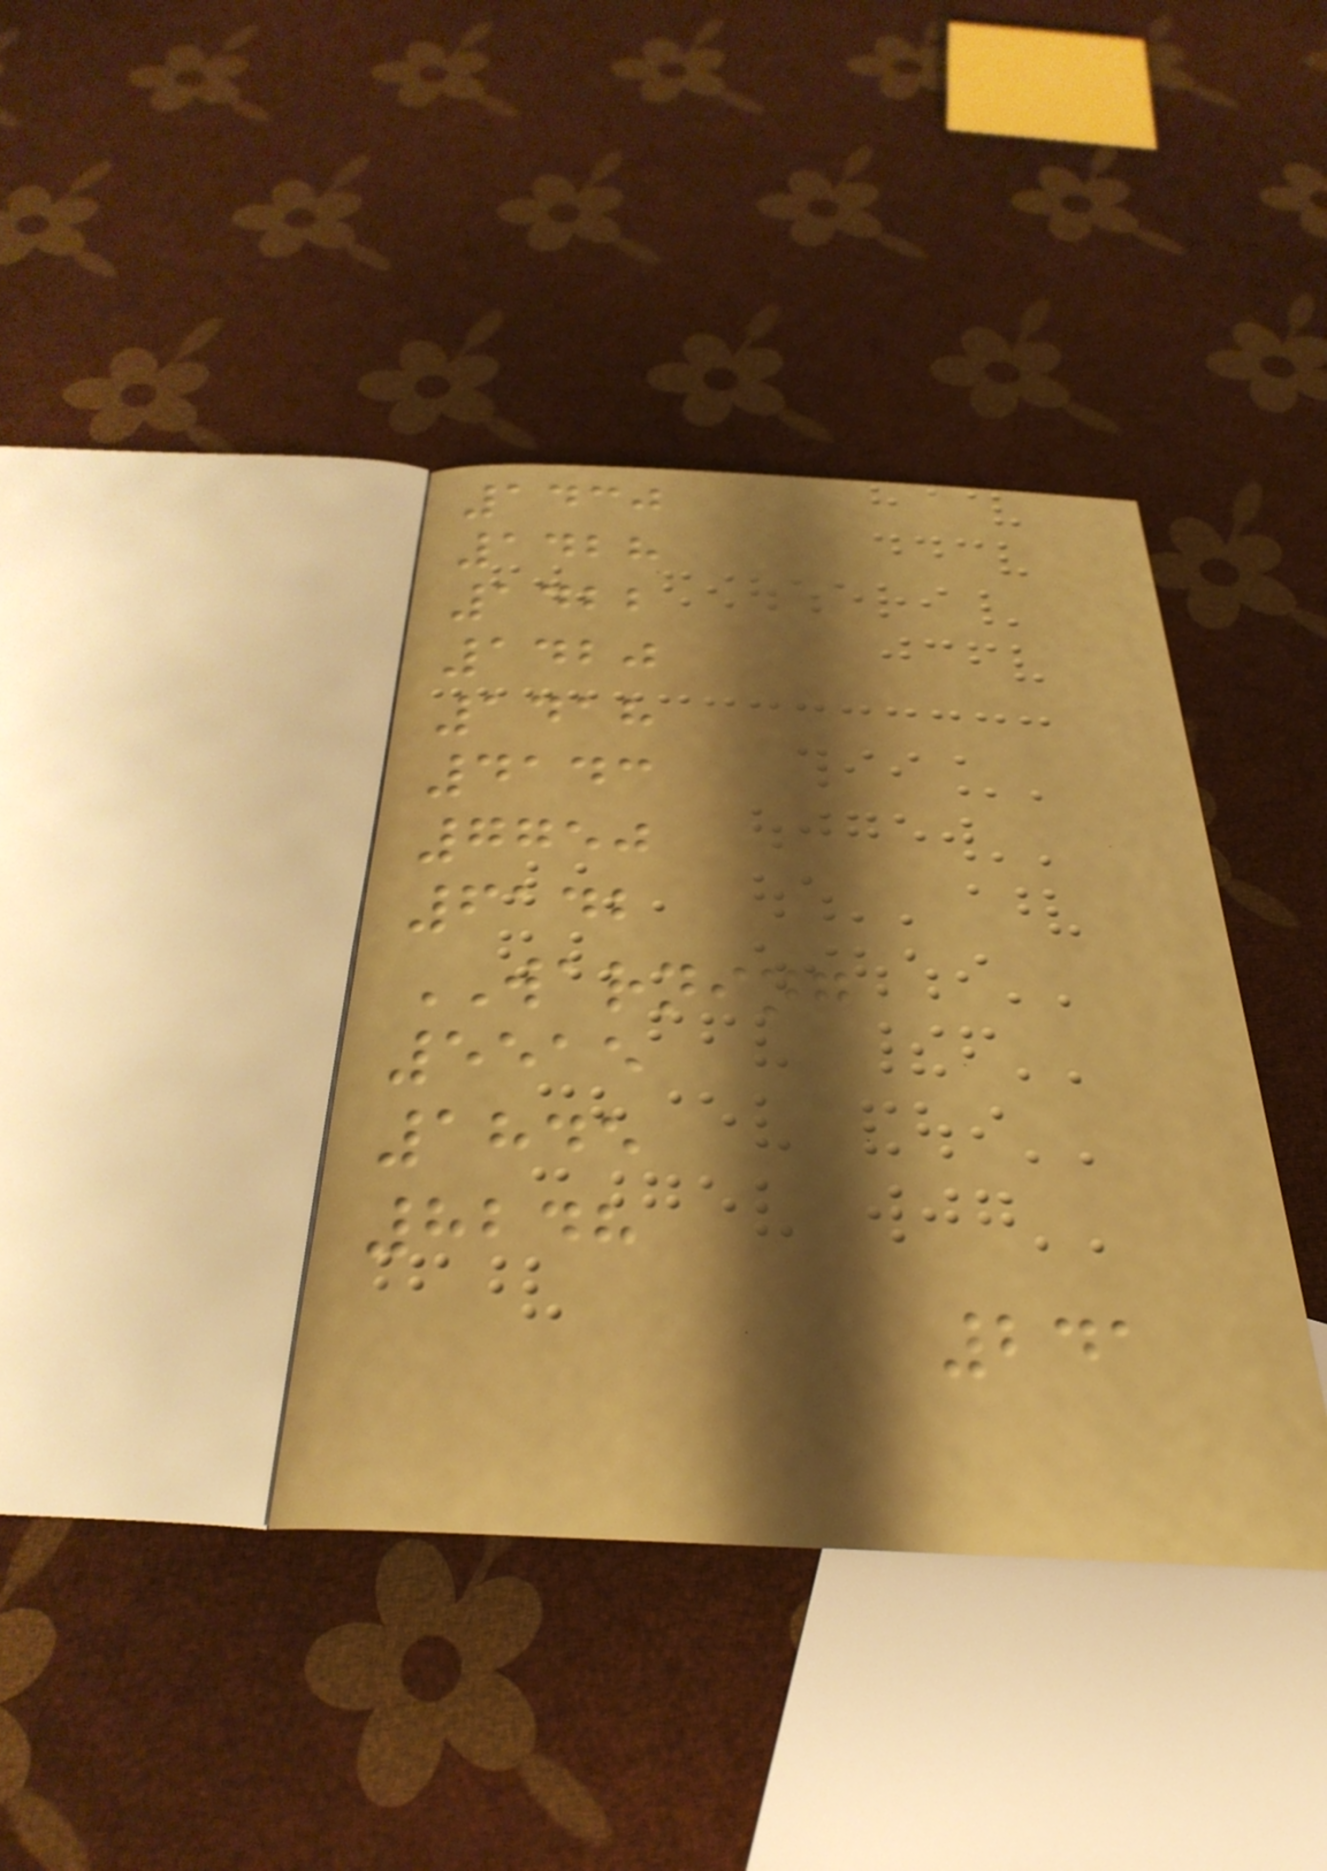1430
1428
1422
1420
1418
4143
7750
6142
WARNING
5515
1845
8248
241
